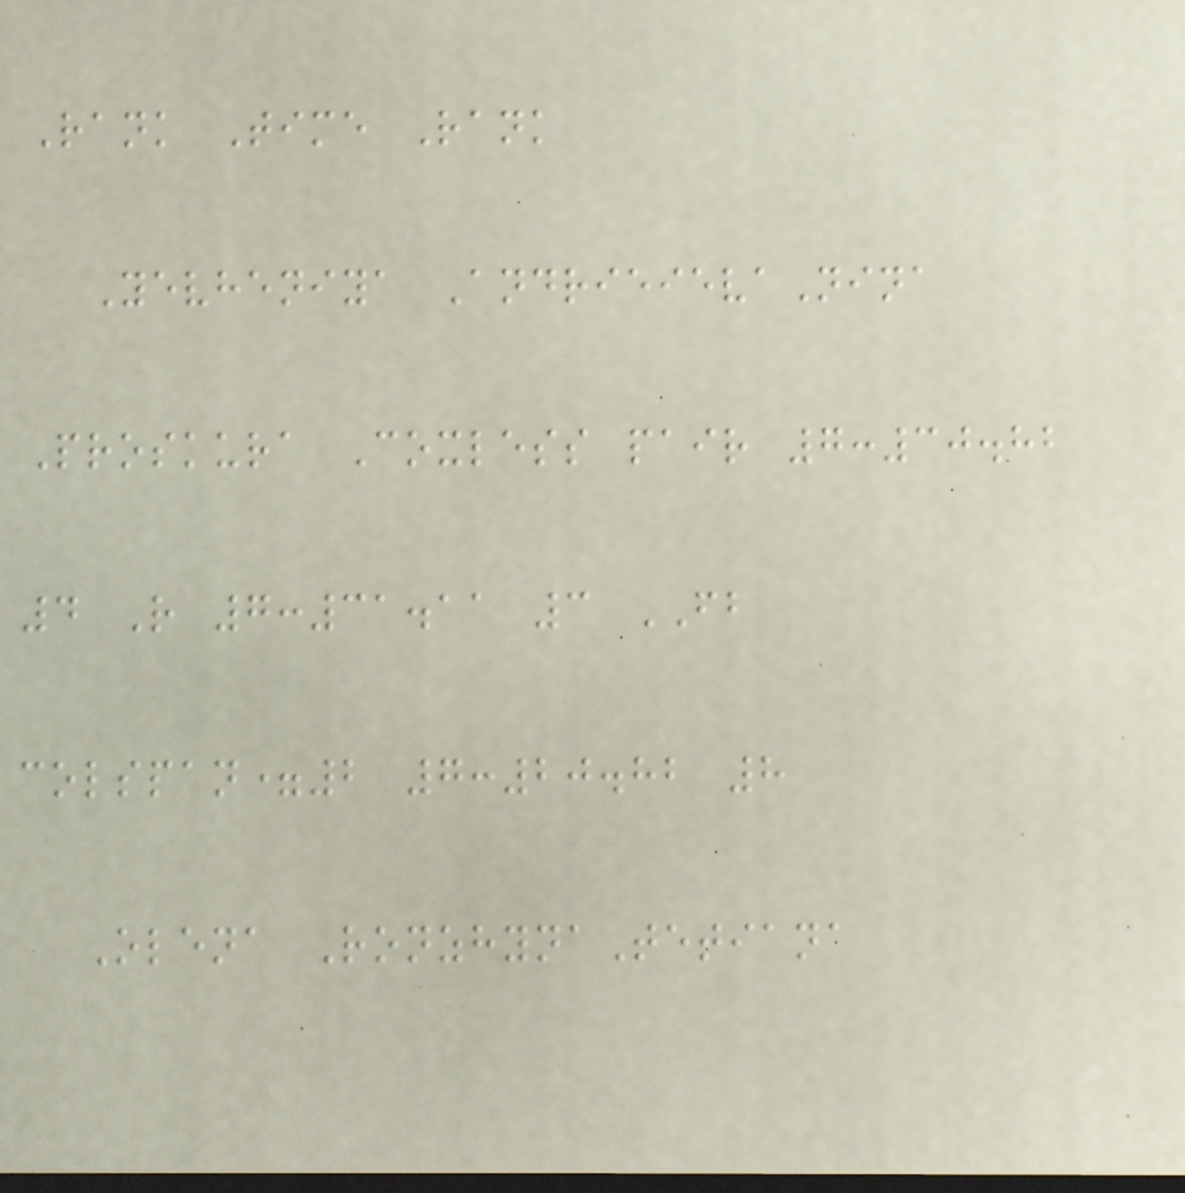Rank Time Rank
Yevheniya AndrieievaNina
Proskura Coxless pair 7:30.82
4 R 7:31.11 3 FB
colspan=2 7:20.82 8
Olena RonzhynaTetiana
